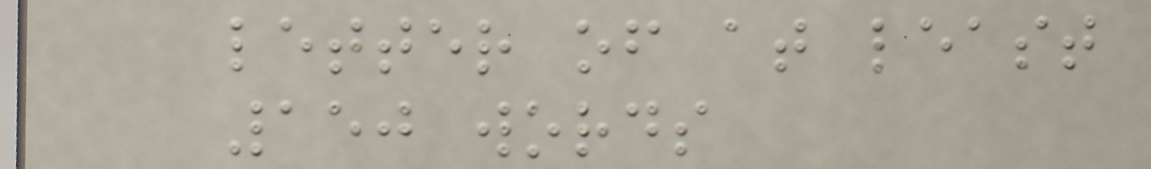letter of at least
150 words
